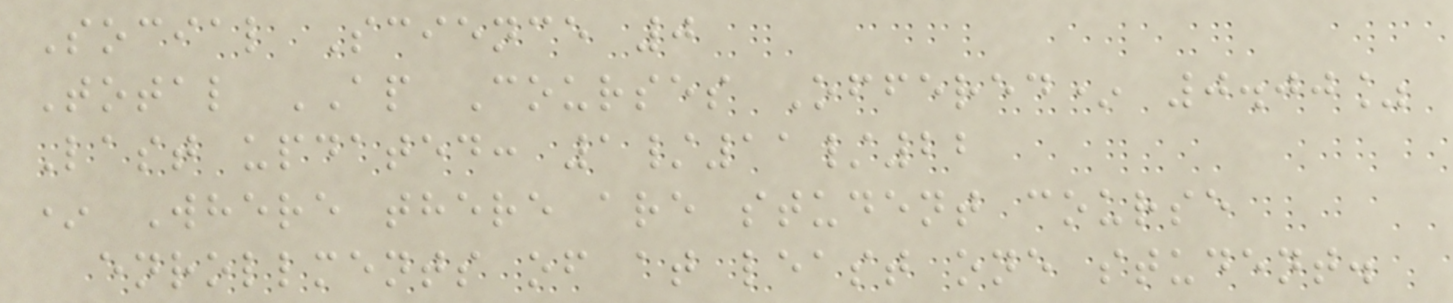Social Science 0
Total AP Courses Offered* 0.00%
Last updated: 1/11/22
* Where there are student course
enrollments of at least one student.
